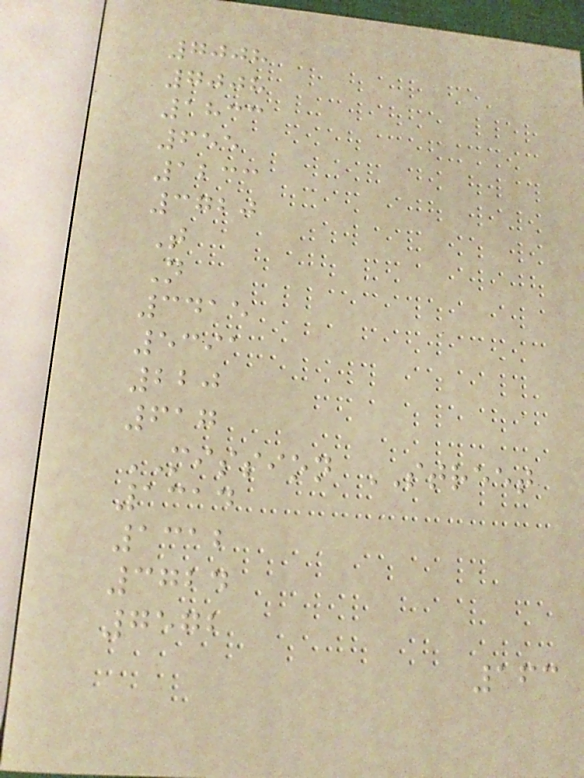7008
7008
1833
655
1233
3720
T
N
3415
5391
220
617
MISSION STREET
1314
1312
3724
7572
163
